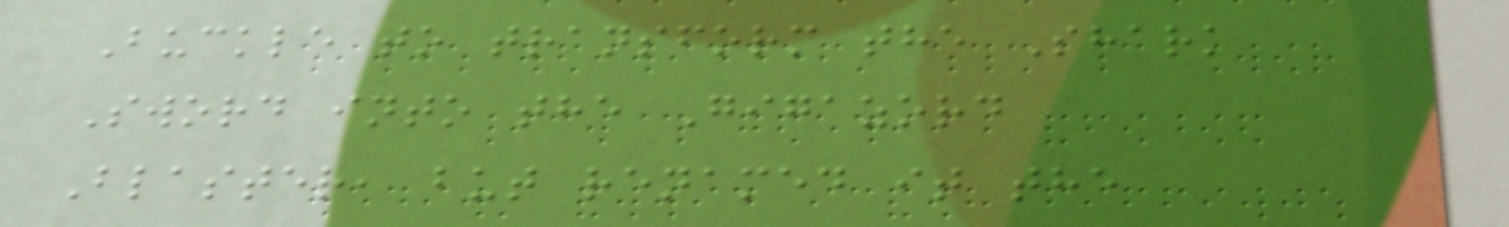Buckle to transform the Shark
Sword into the Gigazord
Blaster, but renamed it the
